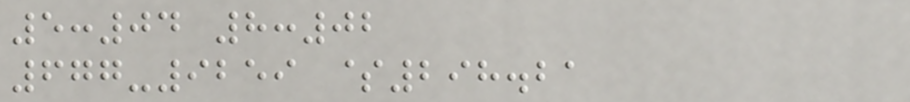5:04 8:02
677-9259 $298.21
